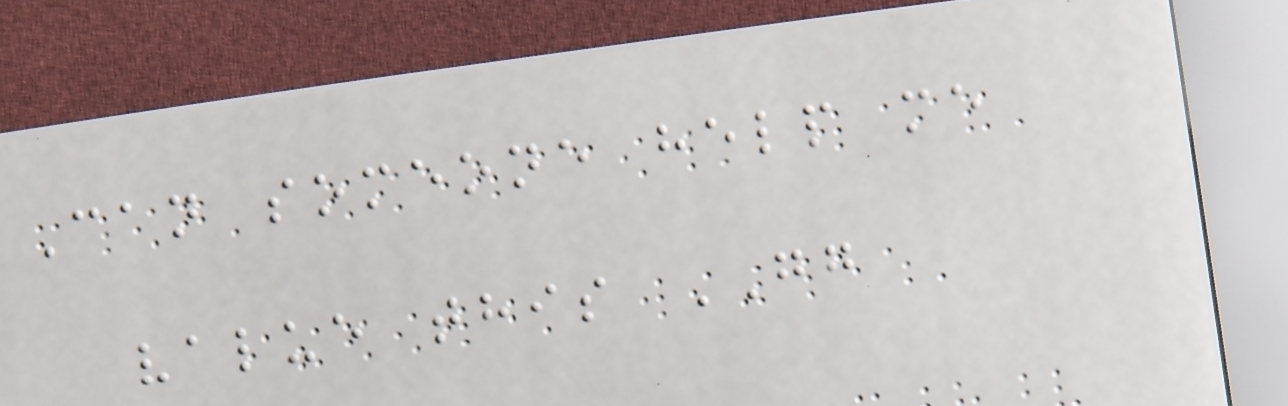Can someone help me
value this GG
